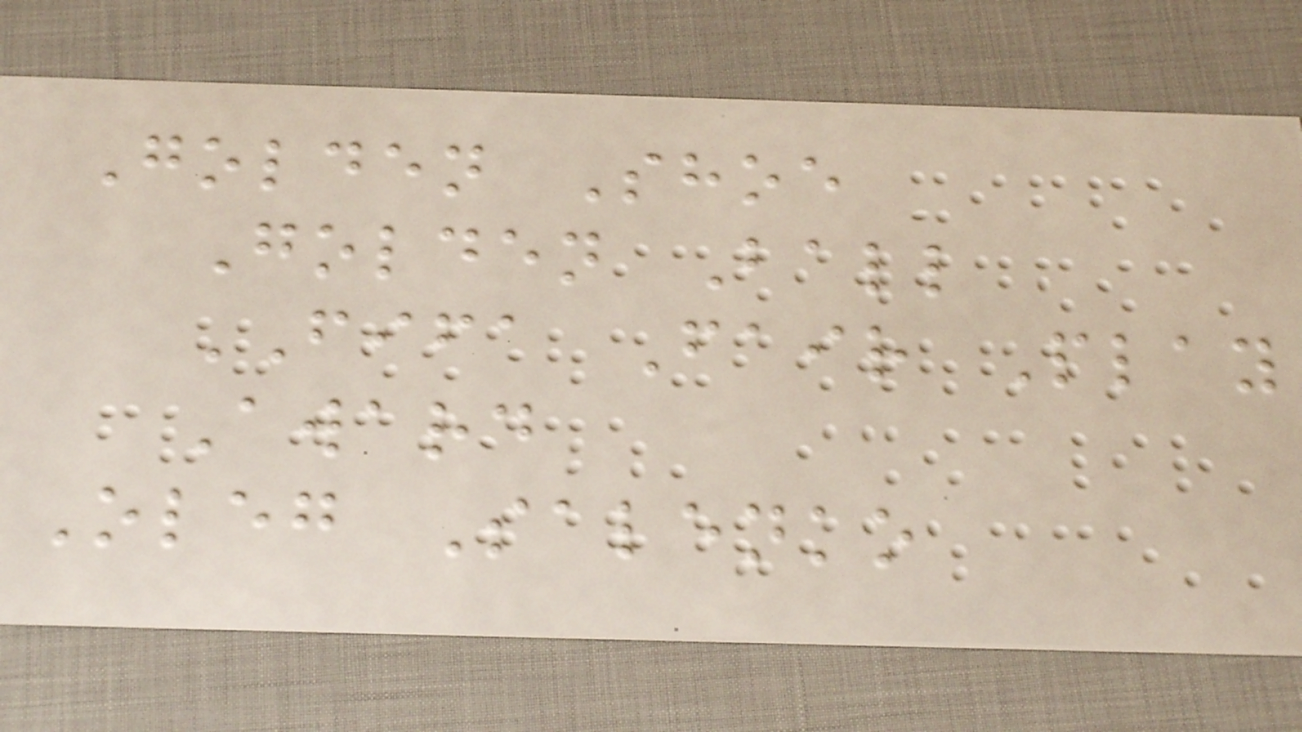Golden Shoe
Golden Ball
FIFA Fair Play
Award
Oleg Salenko
